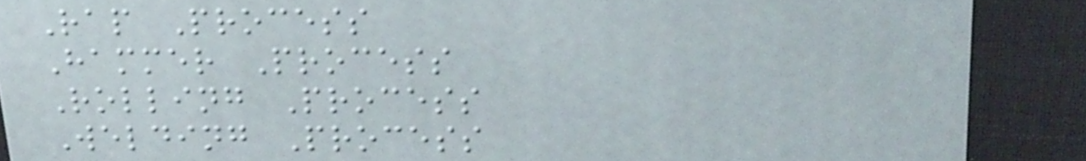Rap Process
Hammer Process
Rolling Process
Welding Process
